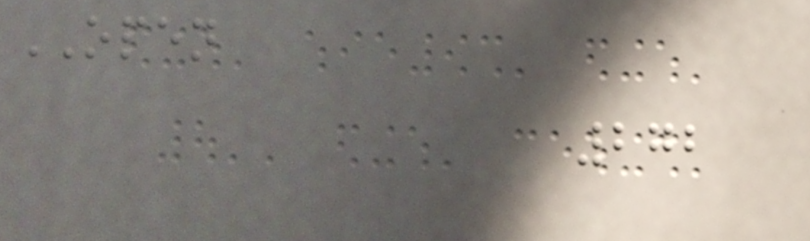OPEN
272
